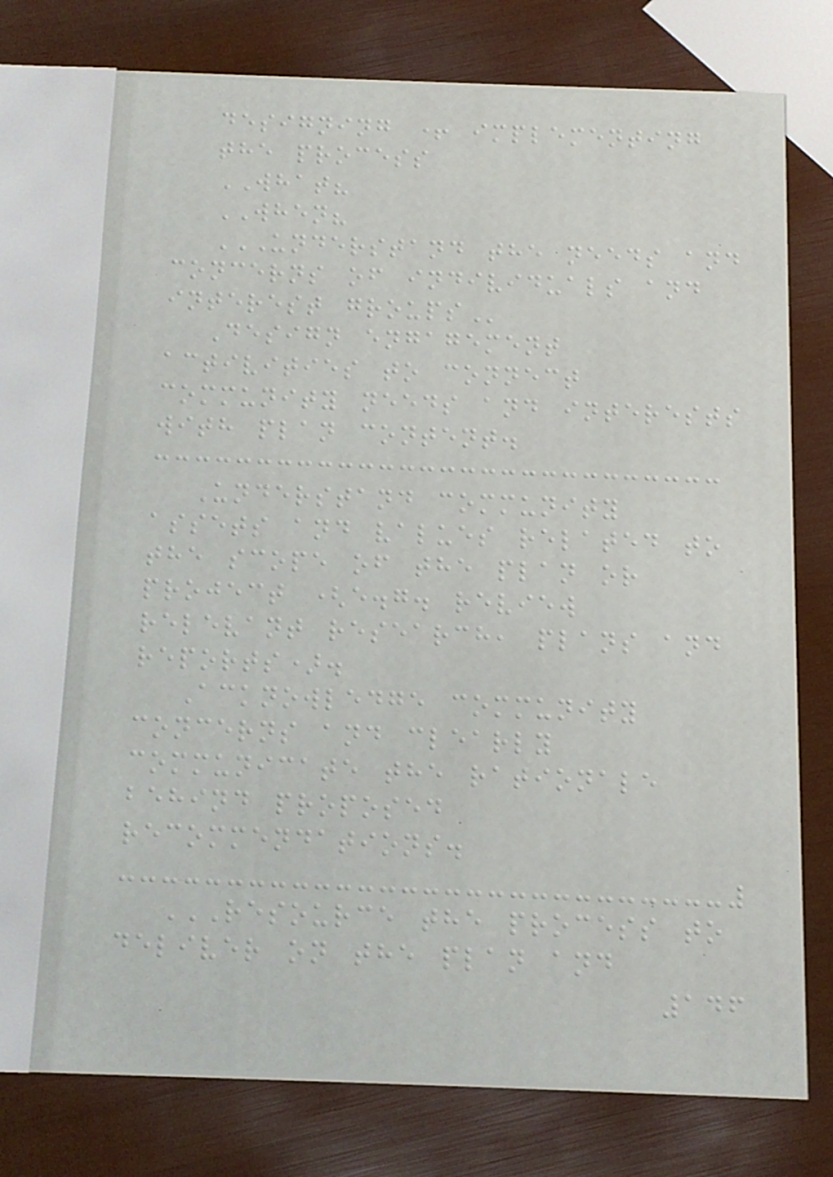designing + implementing
the process
WHAT?
WHEN?
UNDERSTAND THE NEEDS AND
CONCERNS OF INDIVIDUALS AND
INTEREST GROUPS
Design engagement
activities to connect
community needs and interests
with plan content.
Understand community
assets and values related to
the scope of the plan or
project (e.g. review
relevant research, plans and
reports).
Acknowledge community
concerns and clearly
communicate the rationale
behind proposed
recommendations.
RESOURCE THE PROCESS TO
DELIVER ON THE PLAN AND
146
